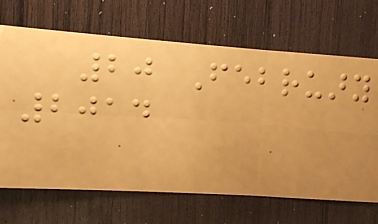20 February
2014
